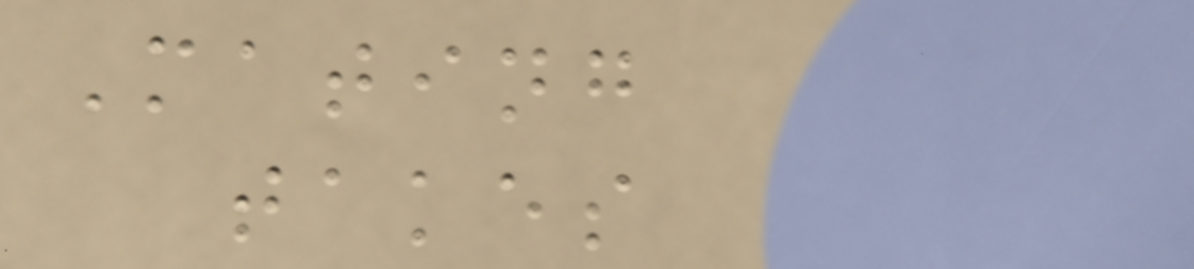Mating
takes
